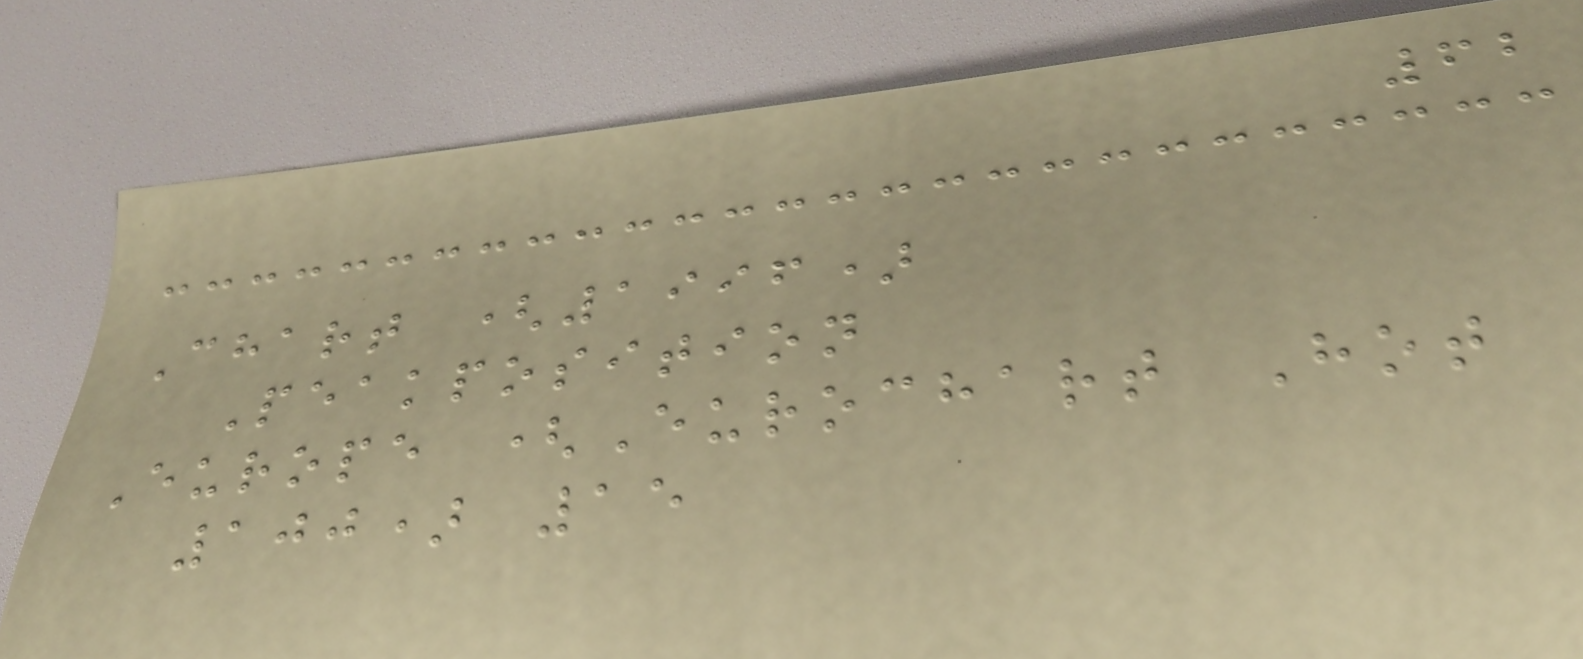62
Chart (1996)
Peakposition
Europe (Eurochart Hot
100) 15
